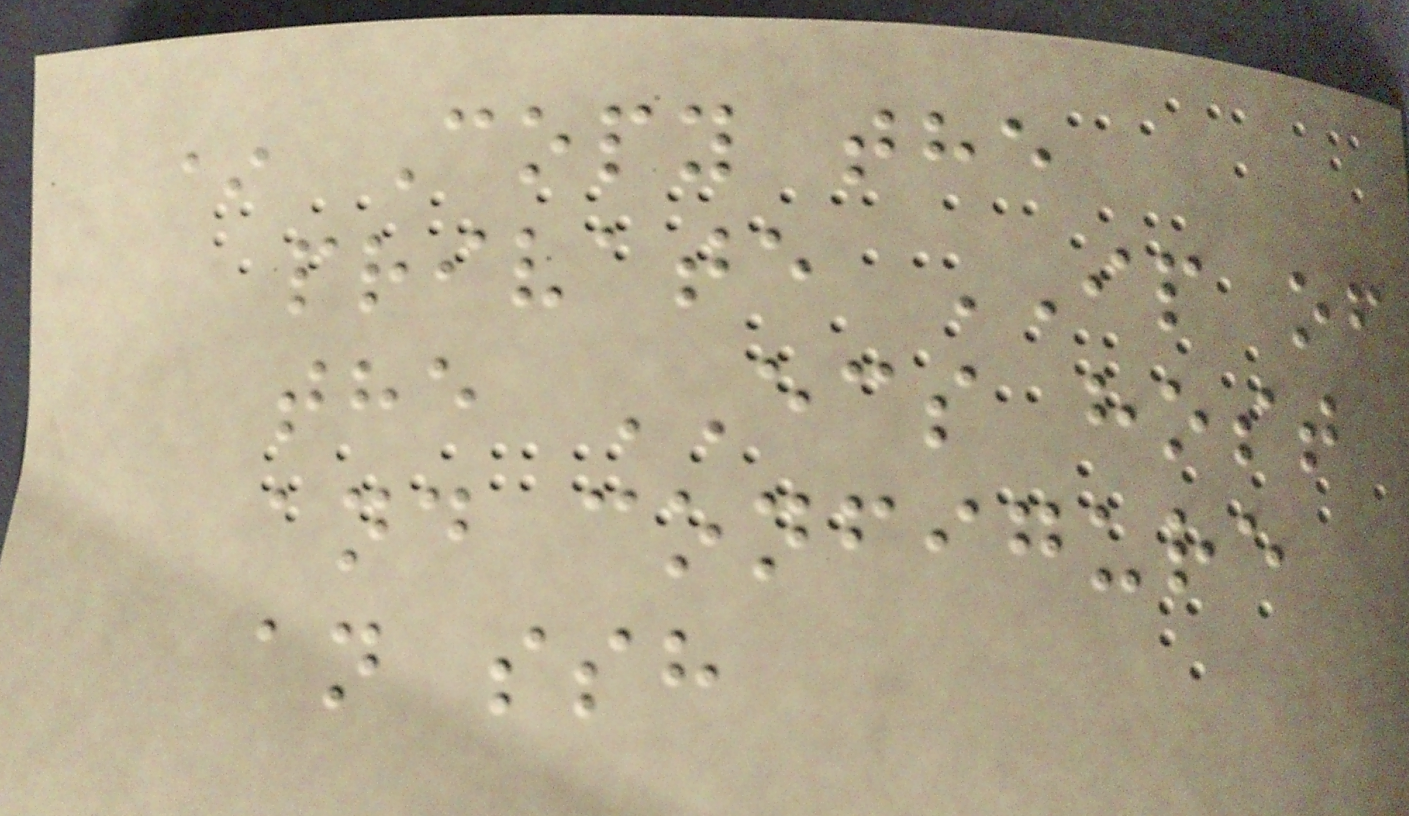* Copy the
private IP of
the ECS host
and configure
an ssh
